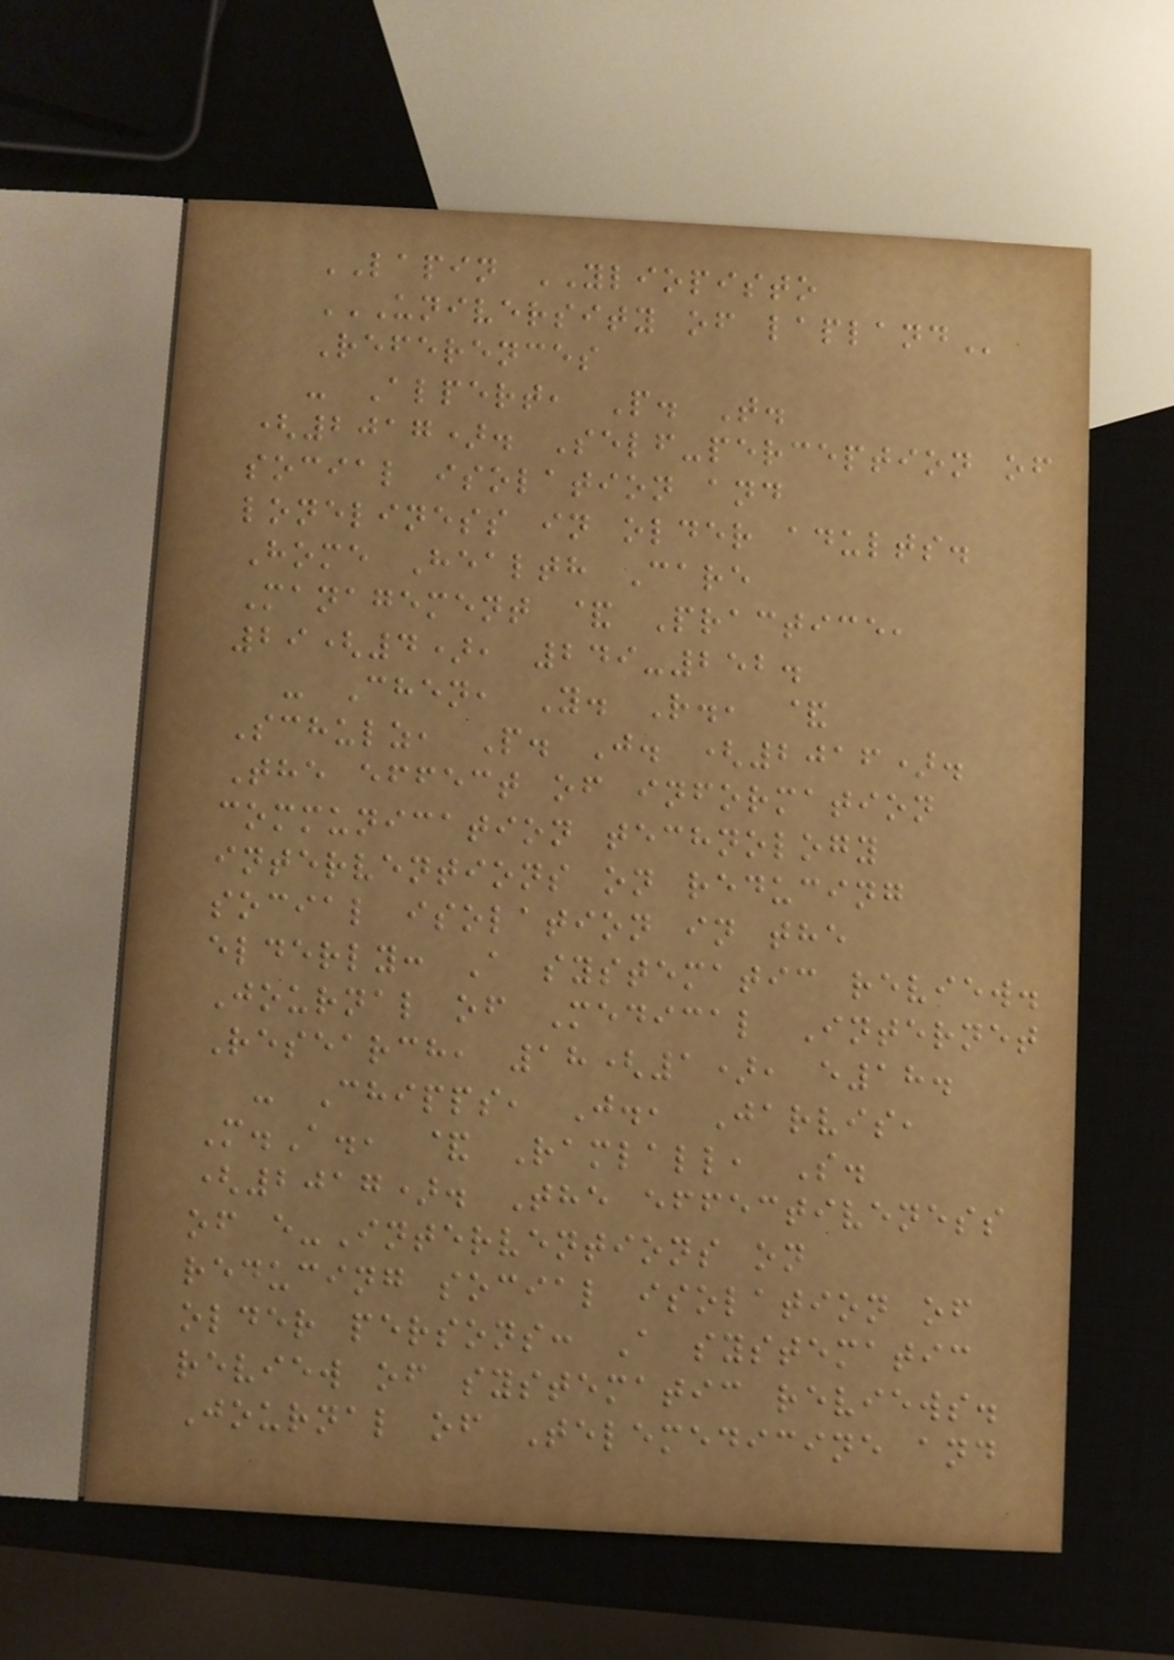LAPIN YLIOPISTO
UNIVERSITY OF LAPLAND
References
- Alpert, P. T.
(2017). Self-perception of
social isolation and
loneliness in older adults.
Home Health Care
Management & Practice,
29(4), 249-252.
- Chen, Y. R., &
Schulz, P. J. (2016).
The effect of information
communication technology
interventions on reducing
social isolation in the
elderly: A systematic review.
Journal of Medical Internet
Research, 18(1), e18.
- Chipps, J., Jarvis,
M.A., & Ramlall, S.
(2017). The effectiveness
of e-Interventions on
reducing social isolation of
older persons: A systematic
review of systematic reviews.
Journal of Telemedicine and
